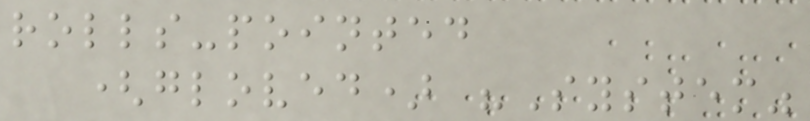rolls-pointed
(gloved) "System"
